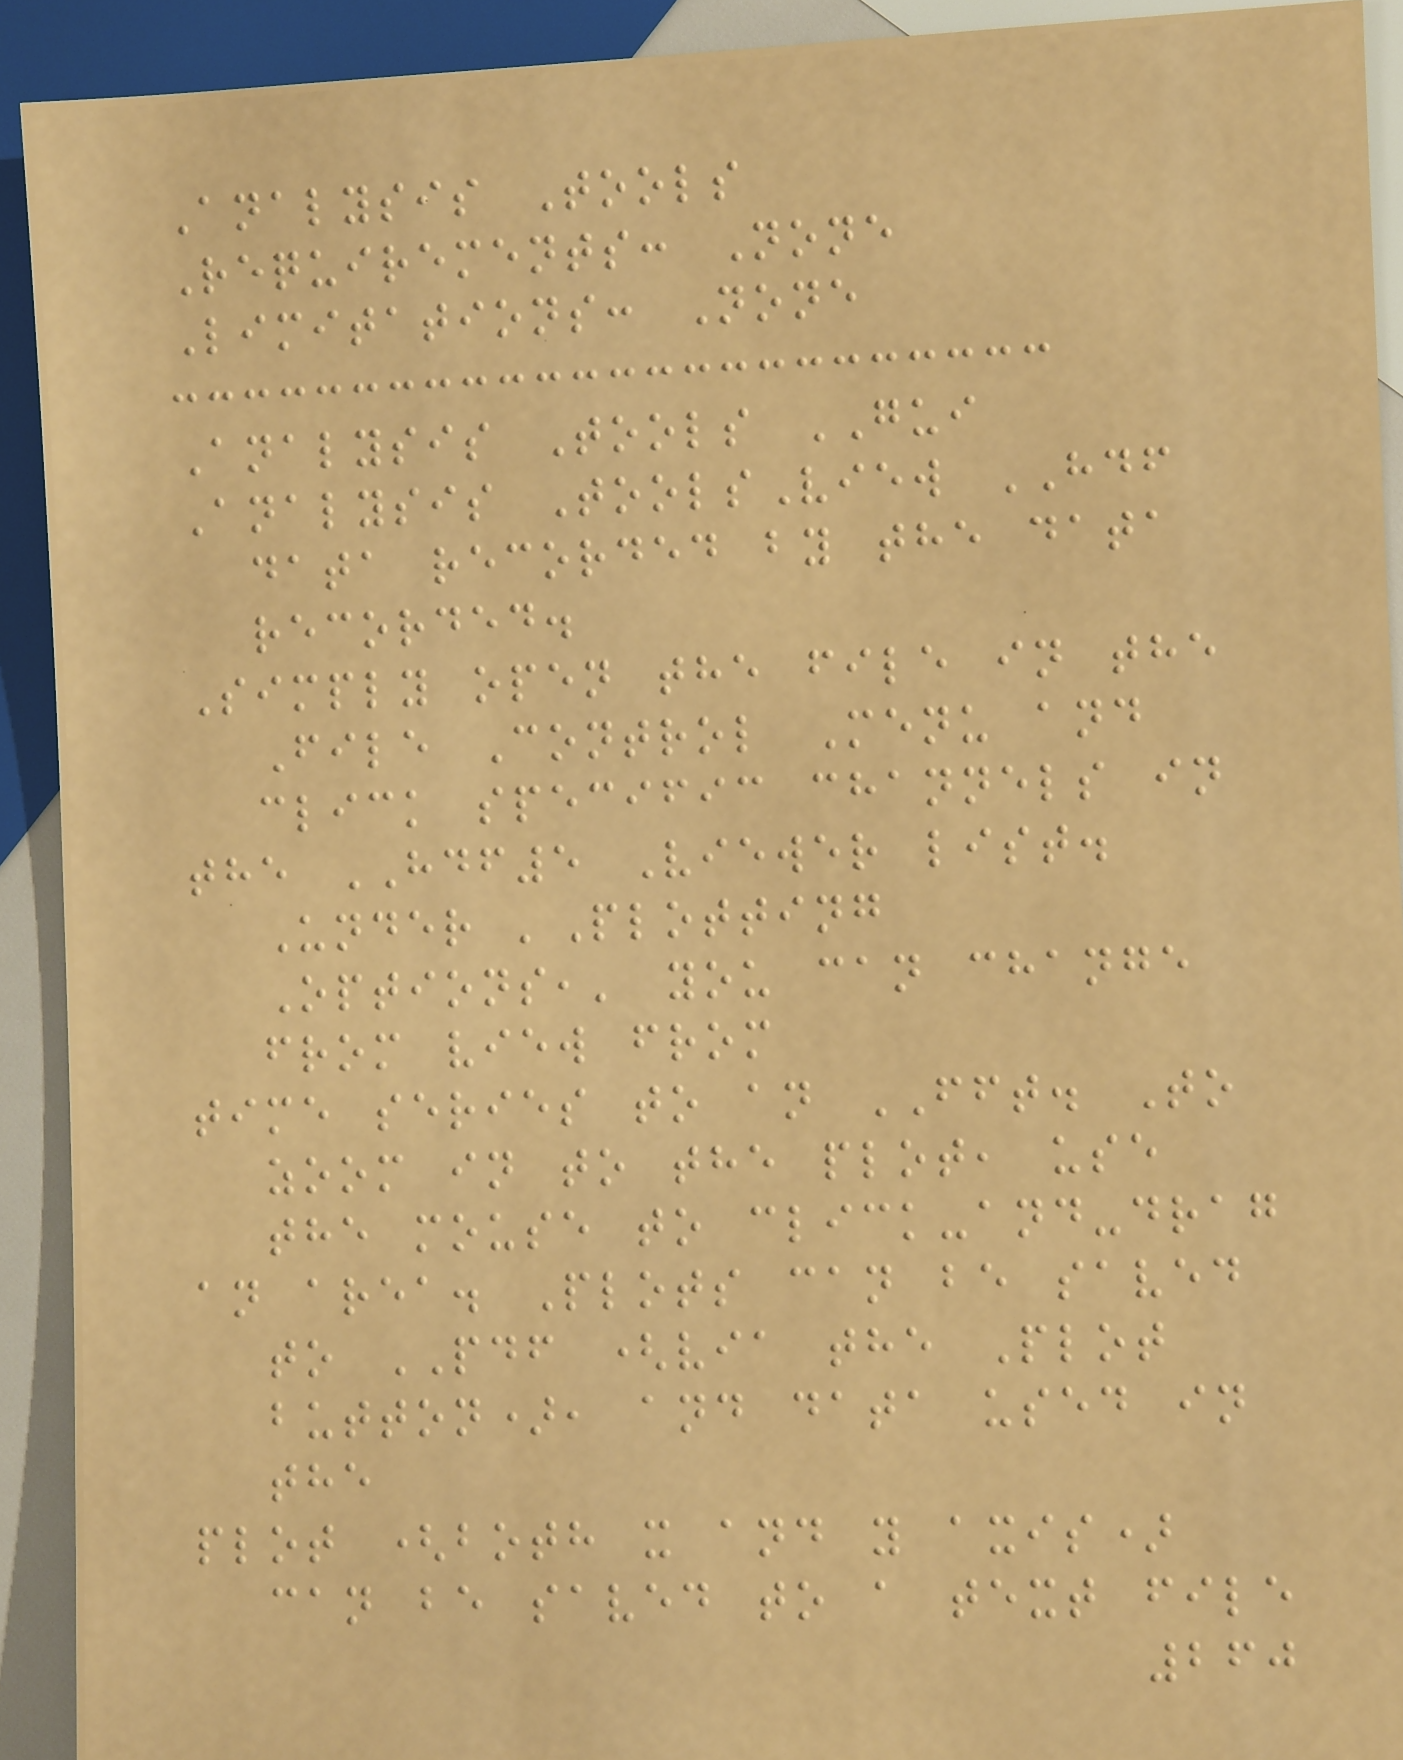Analysis Tools
Requirements: None
Limitations: None
Analysis Tools GUI
Analysis ToolsView HDF
data recorded by the data
recorded.
Simply open the file in the
File Control Menu and
click specific channels in
the HDF5 Viewer list.
Under 'Plotting
Options,' you can change
from view from
time series to an FFT. To
zoom in to the plot, use
the mouse to click-and-drag
an area. Plots can be saved
to PDF (via the Plot
button), and data used in
the
plot (both x and y axis)
can be saved to a text file
260
